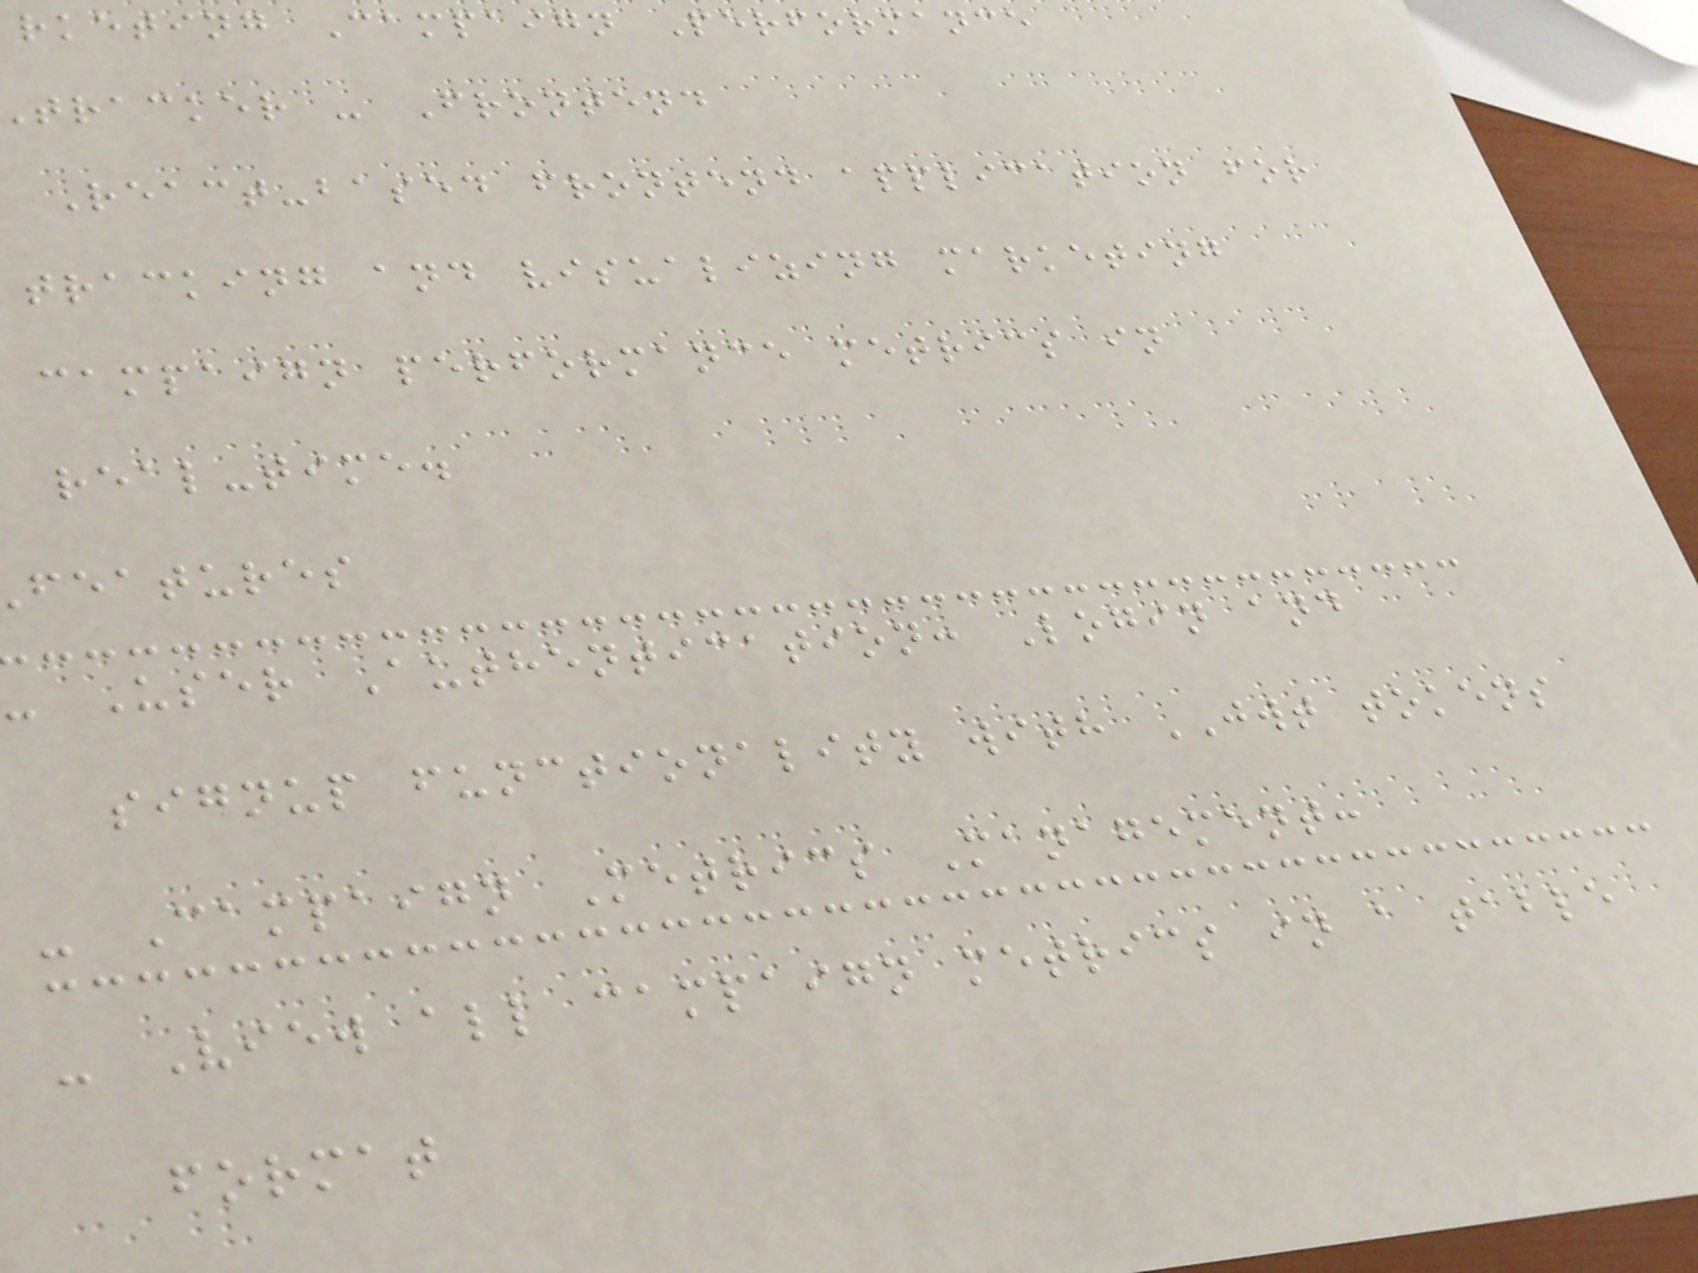rketing Campaign Performance
tracker - Frontend
React-based frontend application for
tracking and visualizing marketing
campaign performance metrics in
real-time.
features
- User Authentication: Login and
signup functionality with JWT tokens
- Campaign Metrics Management:
- View all campaign metrics in a table
format
